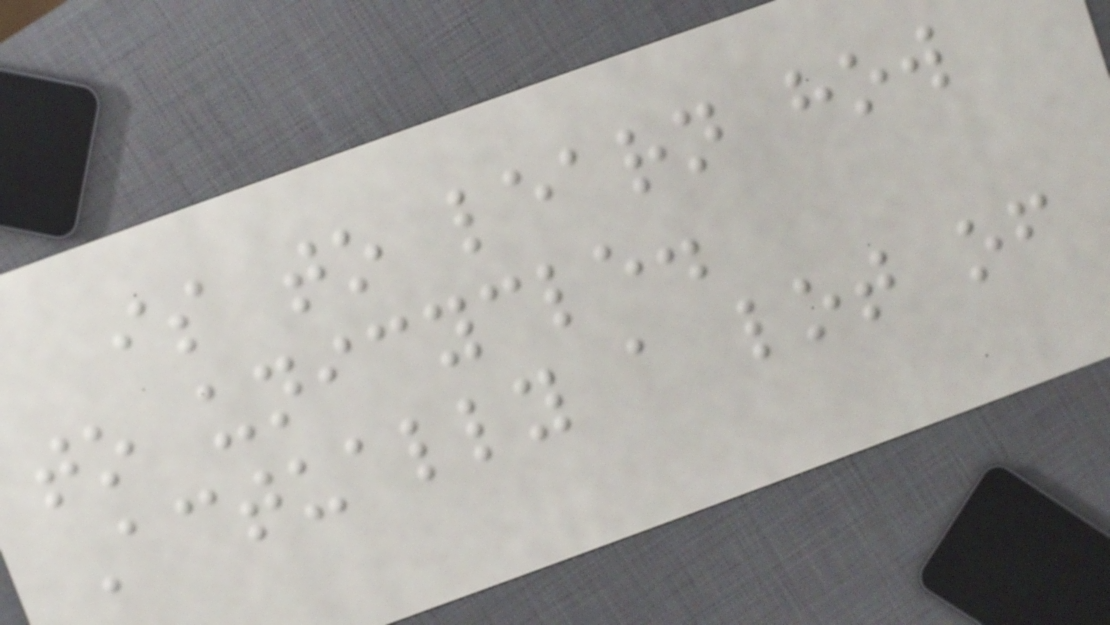is to learn how
to unicycle.
Actually a lot of
